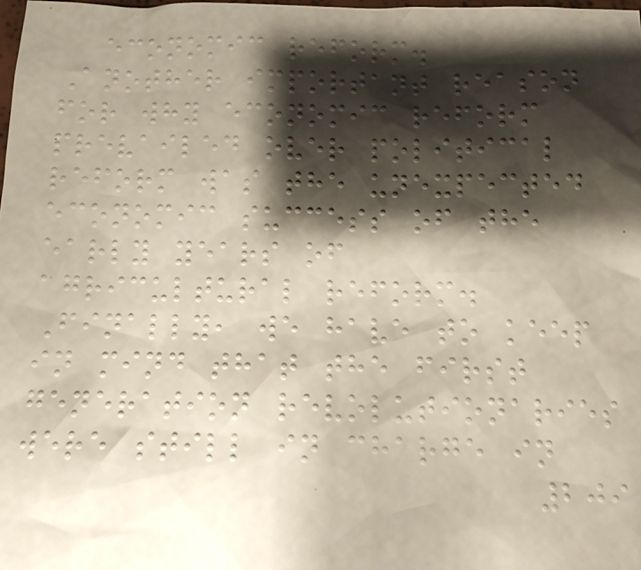economic reform.
Another important reason
for why economic reform
prevailed over political
reform was the unexpected
economic success of the
early years of
agricultural reform.
Finally, we have to keep
in mind that the first
generation revolutionaries
were still in charge in
209
